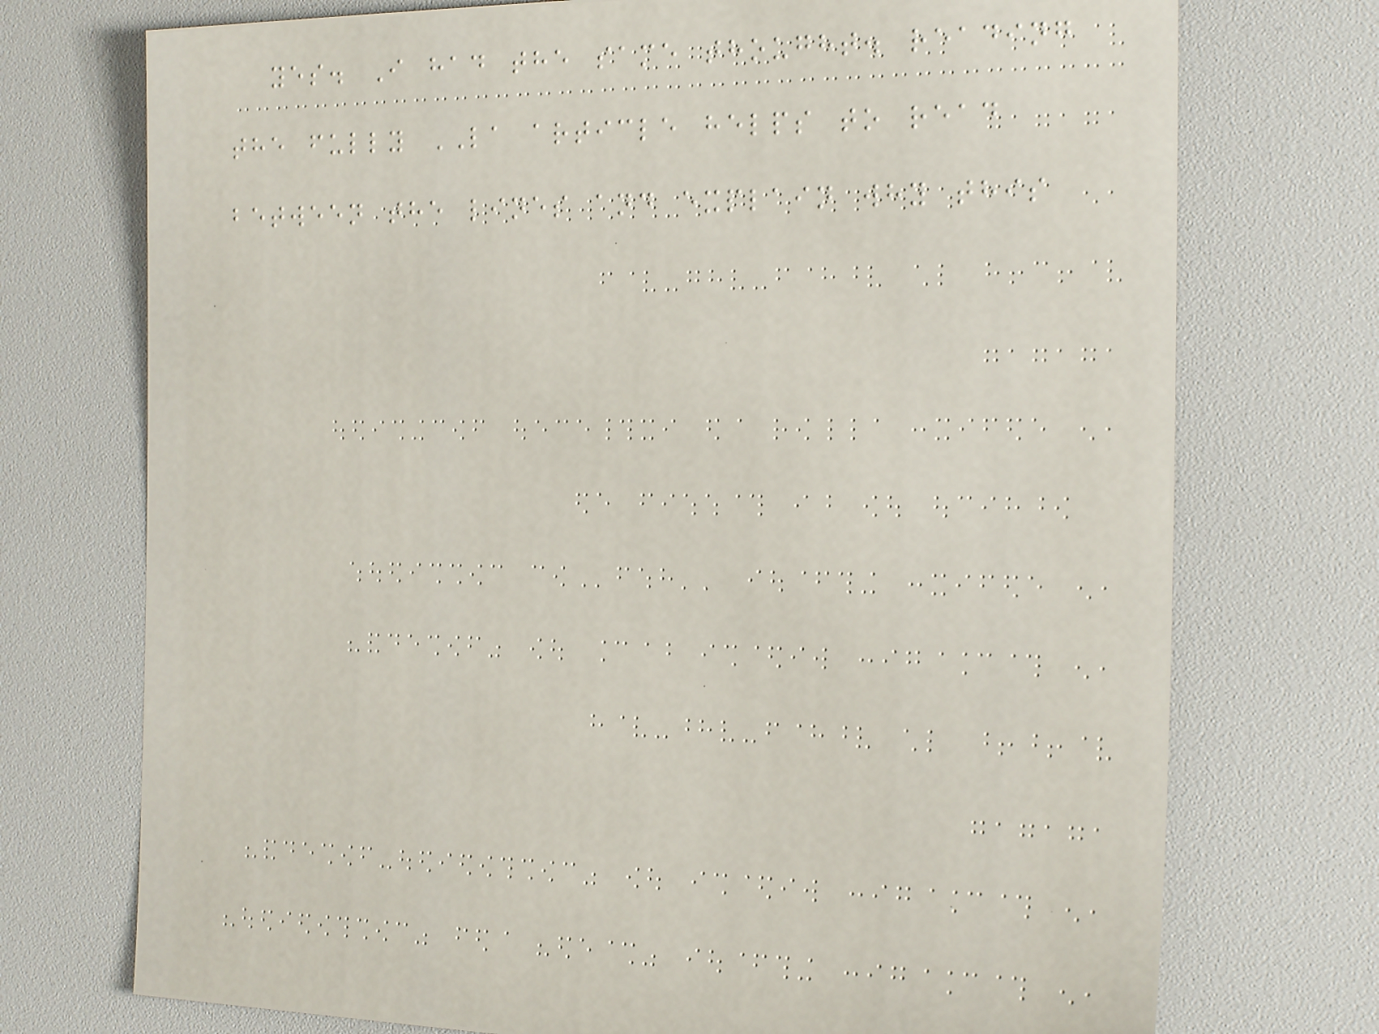yes. I had the same thought. reading
the fully LA article helps to read
between the lines and explain why this
